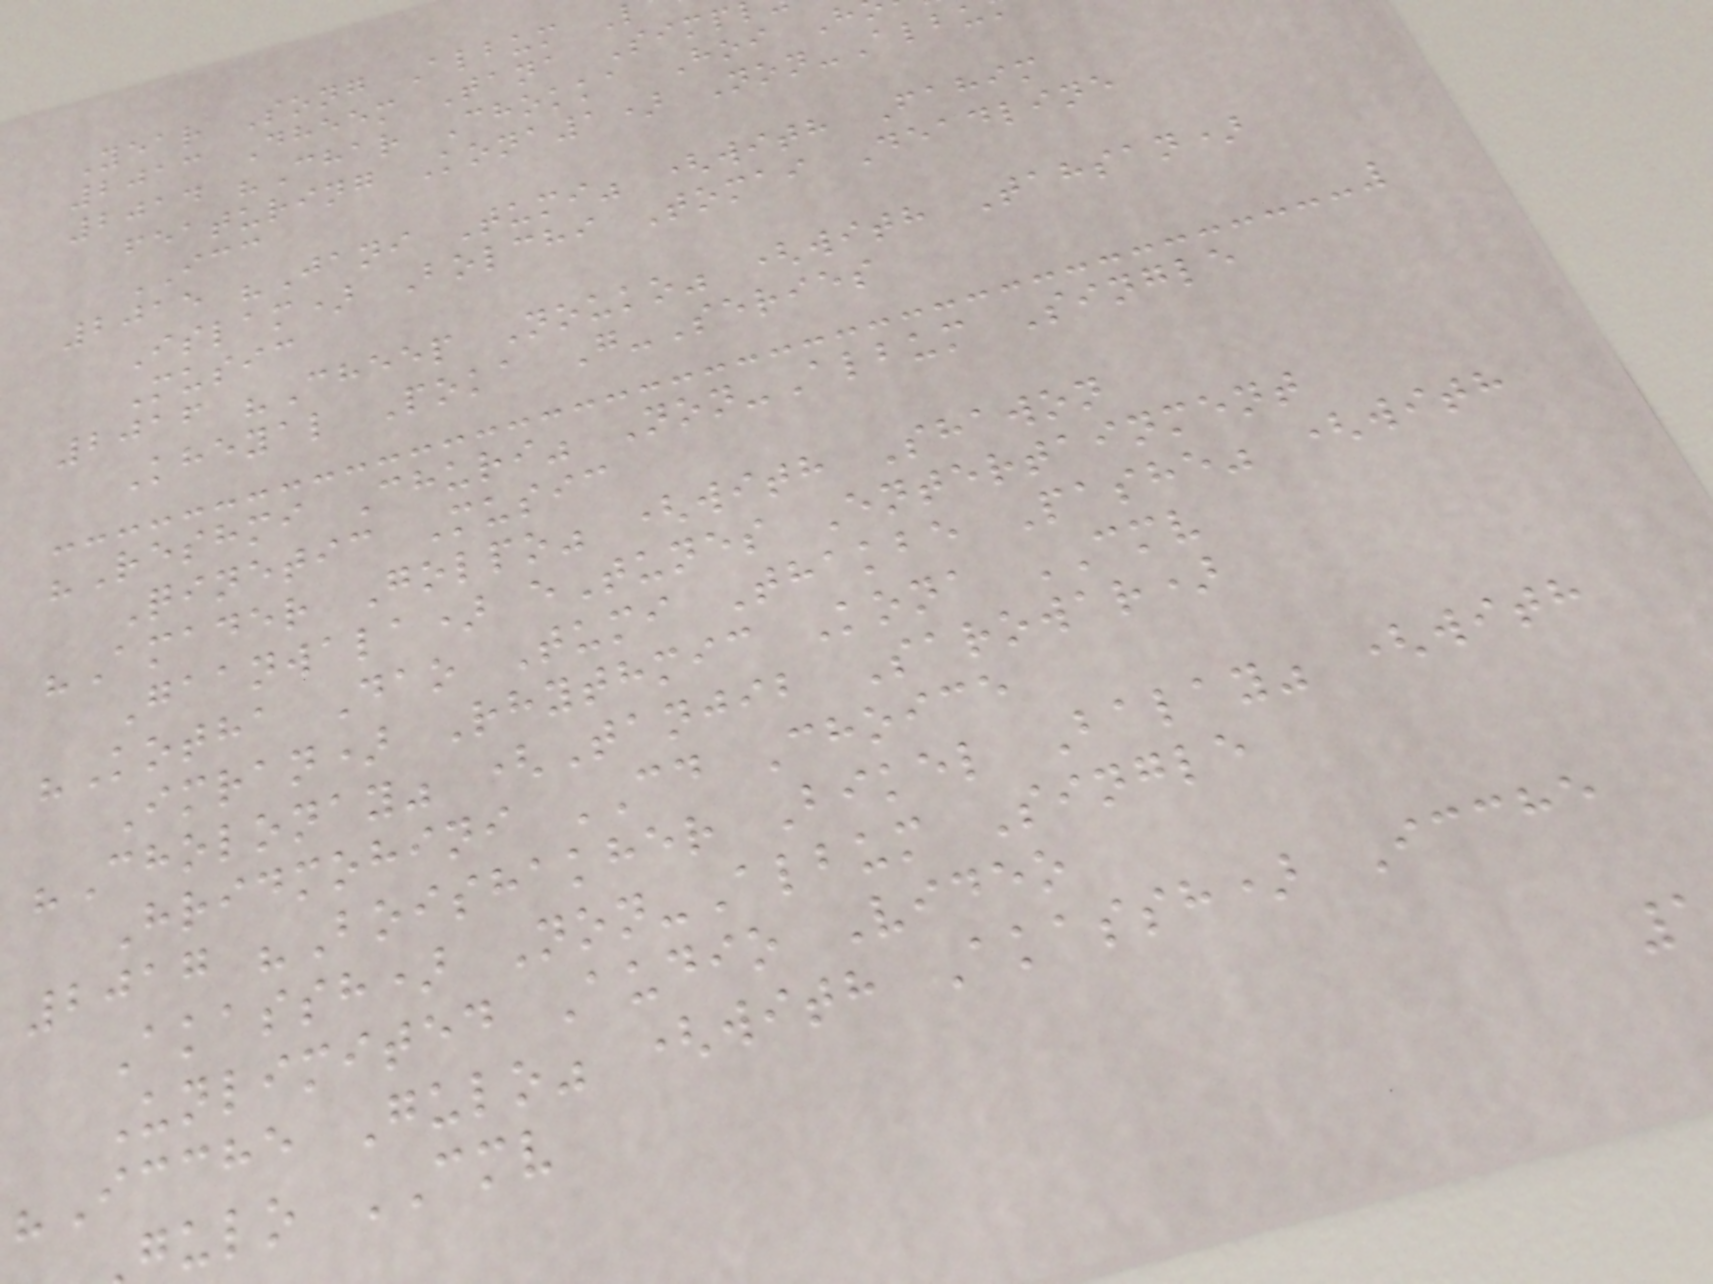Year Song Album
2013 Dheem Tana Simp
2014 "Char Chokka Hoi H
featuring Kona1) Non-Albu
ICC
2015 "Jani Tumi" (with Fahim
Islam) Bolchi Tomai Deadline
Music
2016 "Cheep Nouko" (with Tahsan)
Kheyal Poka G-Series
"Reshmi Churi" Non-Album Single
Qinetic Music
"Amader Golpo" (with Shawon
Gaanwala) eTunes Entertainment
"Kotha Dao Tumi Thakbe Pashe" (with
Imran) Rhythmic Kona CMV
"Cholonay" (Tanjib Sarowar)
Hridmohini CD Choice
2017 "Boishakher Bikel Balay" (with
Akassh) Non-Album Single
Unlimited Audio Video
"Icche Gulo" (with Akassh) Icche
gulo CMV
